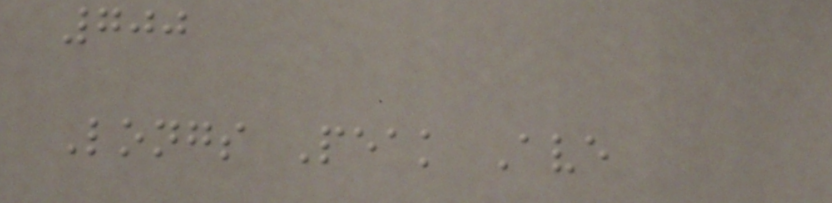700
Longs Peak Ave
